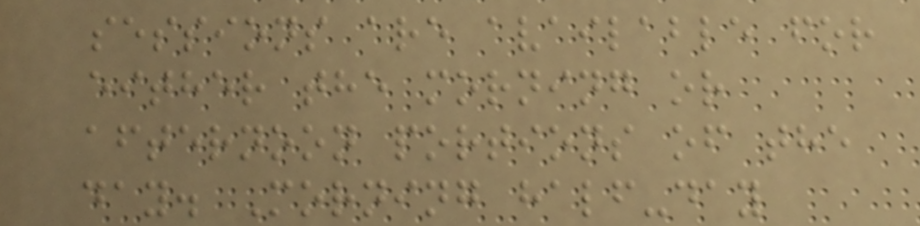sessions are available for
either the morning or
afternoon portions of the
day. Morning half-day
